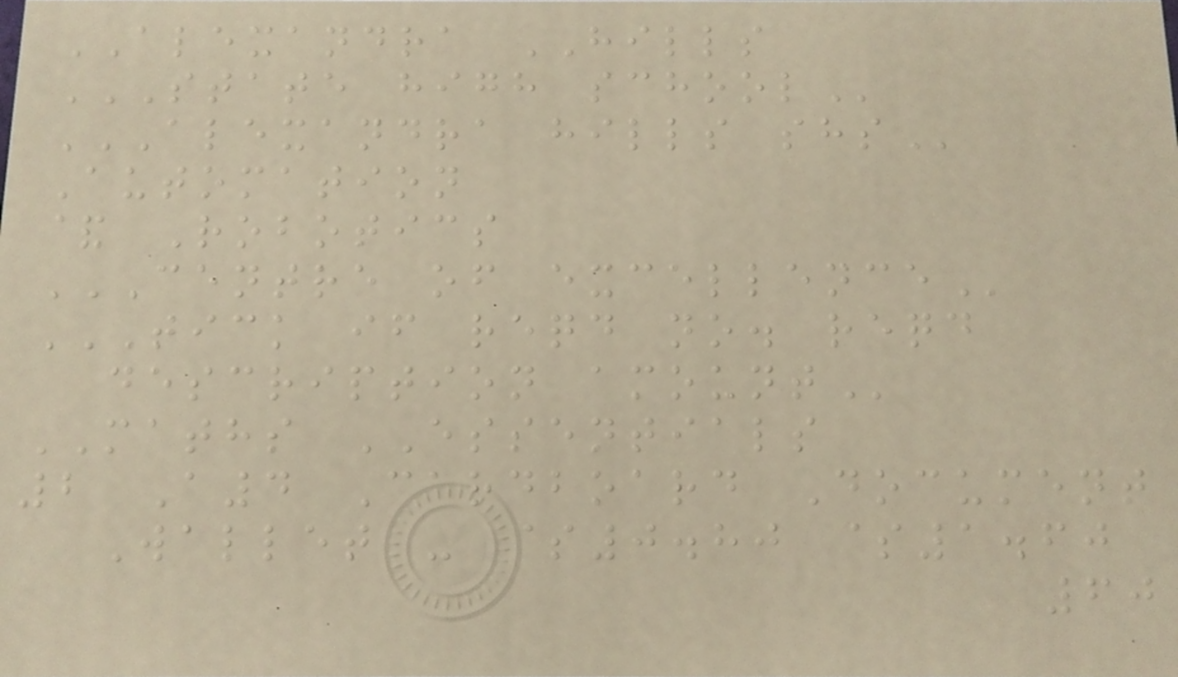ALEXANDRA HILLS
STATE HIGH SCHOOL
ALEXANDRA HILLS SHS
Automation
& Robotics
CENTRE OF EXCELLENCE
TICK IF REQD NO. REQD
DESCRIPTION AMOUNT
MATHS ESSENTIALS
2 A4 Cardboard Document
Wallet - $0.80 $1.60
60
